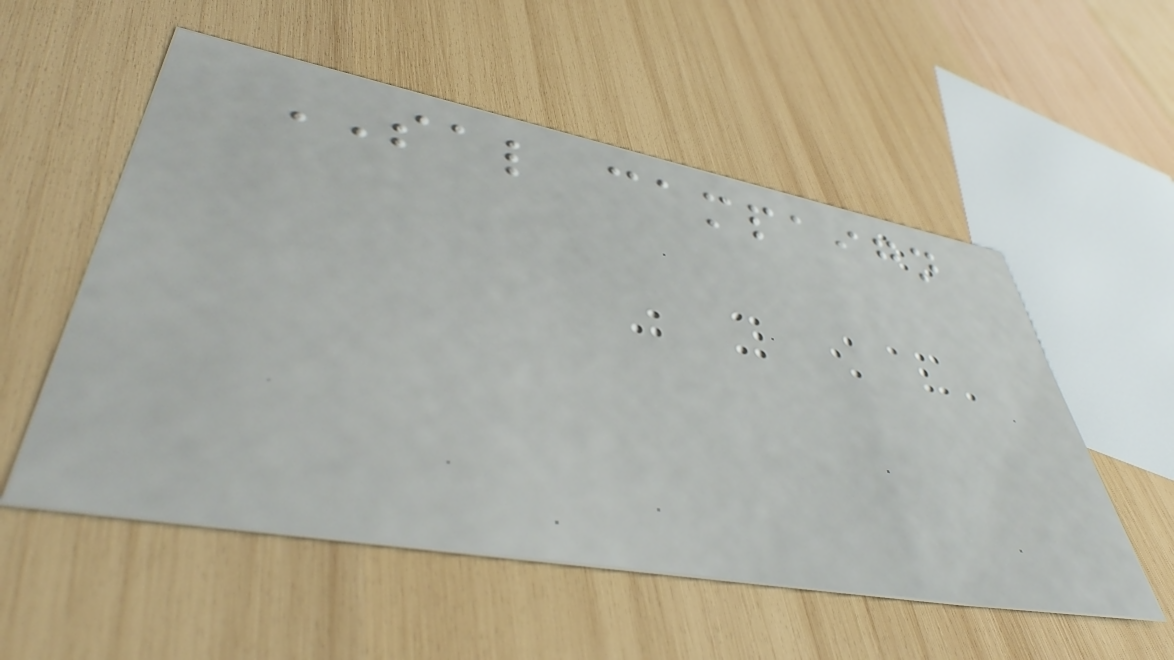SAL campaign
